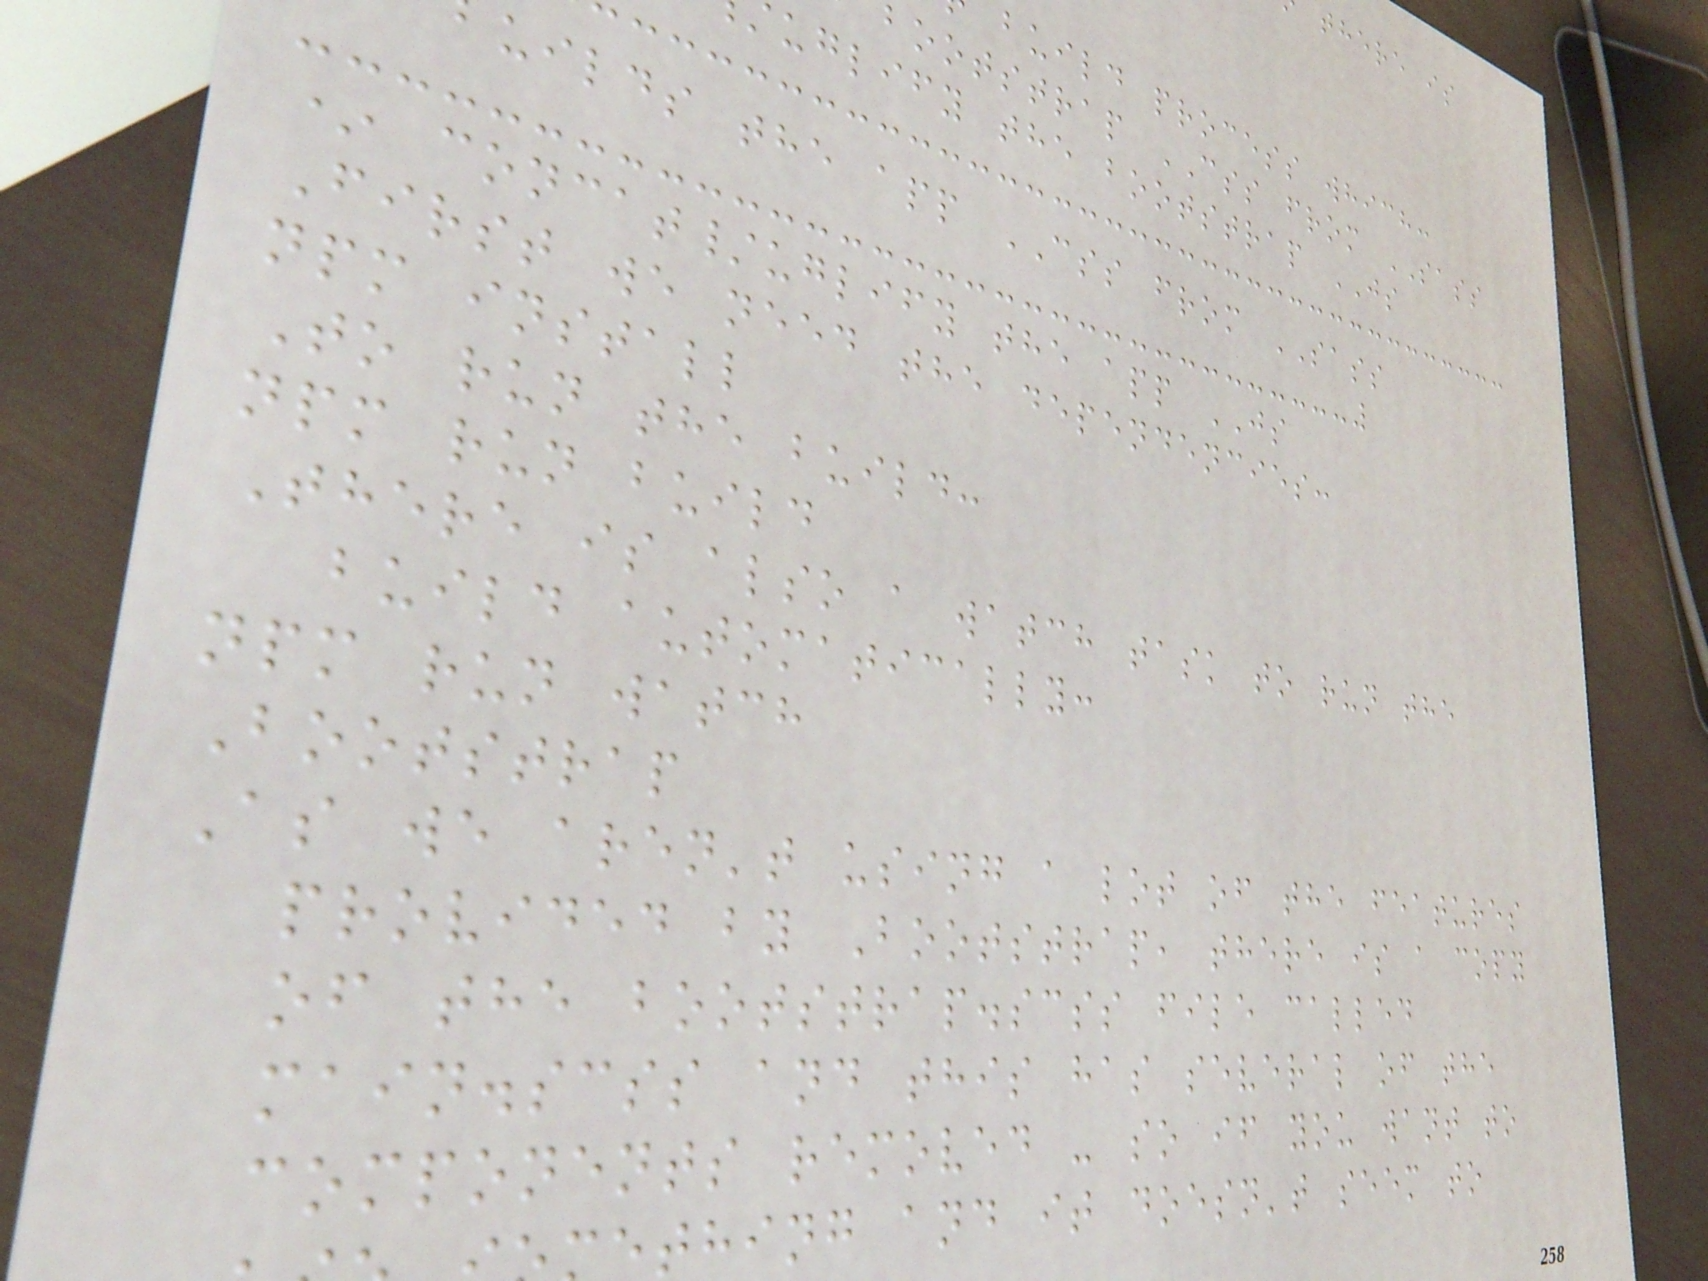build process which:
bootstrap CSS from SASS
uglify the bootstrap JS
uilds the app CSS from SASS
* concat/uglify the app JS
First we need the dependencies:
npm install
To run the build:
npm run build
There is also a watch task to run the
build automatically:
npm run watch
Bootstrap
As we aren't using a lot of the features
provided by Bootstrap, there is a copy
of the bootstrap.scss file called
main.scss and this has several of the
components removed - so if you want to
thing and it doesn't seem to
